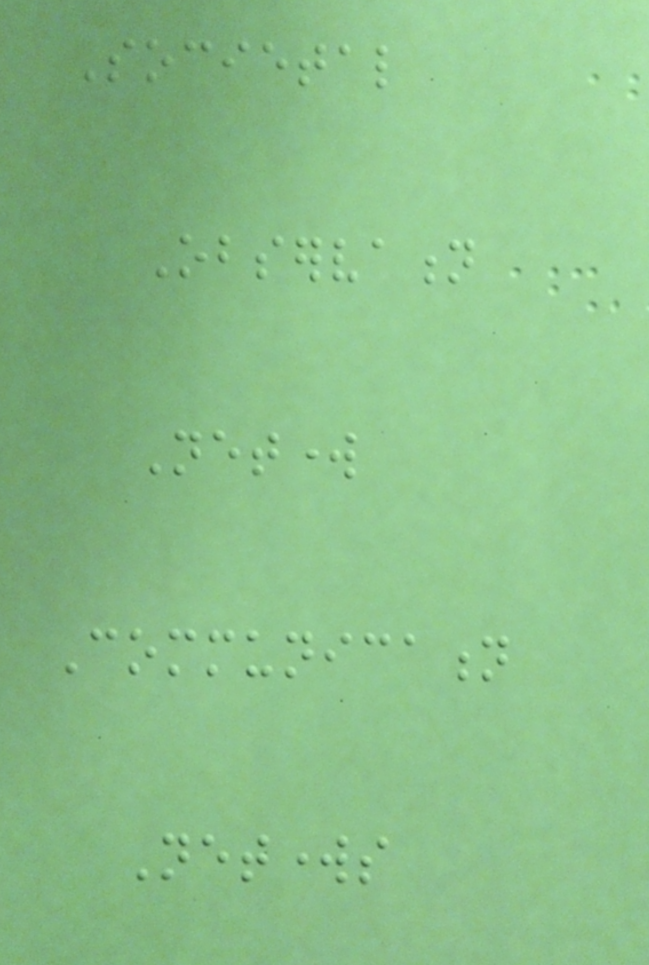Societal
Observation
Network
Communication
Networks
